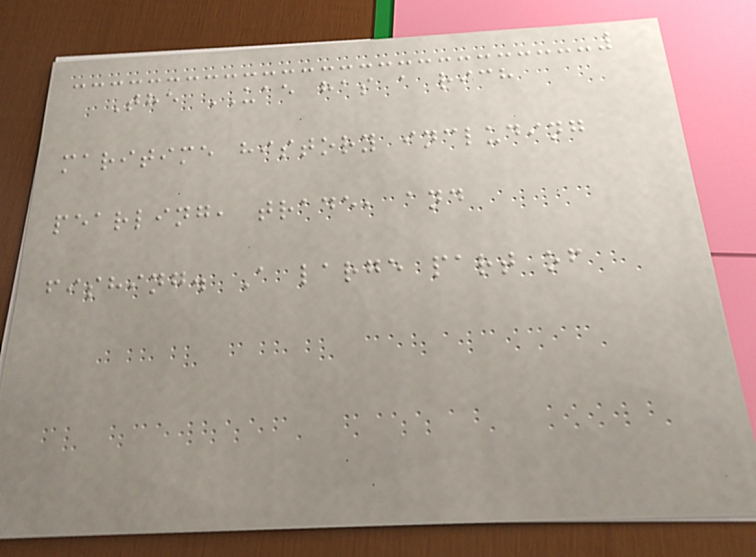The UAE has a rich
maritime history including
pearling, trade, and
fishing. A large part of
